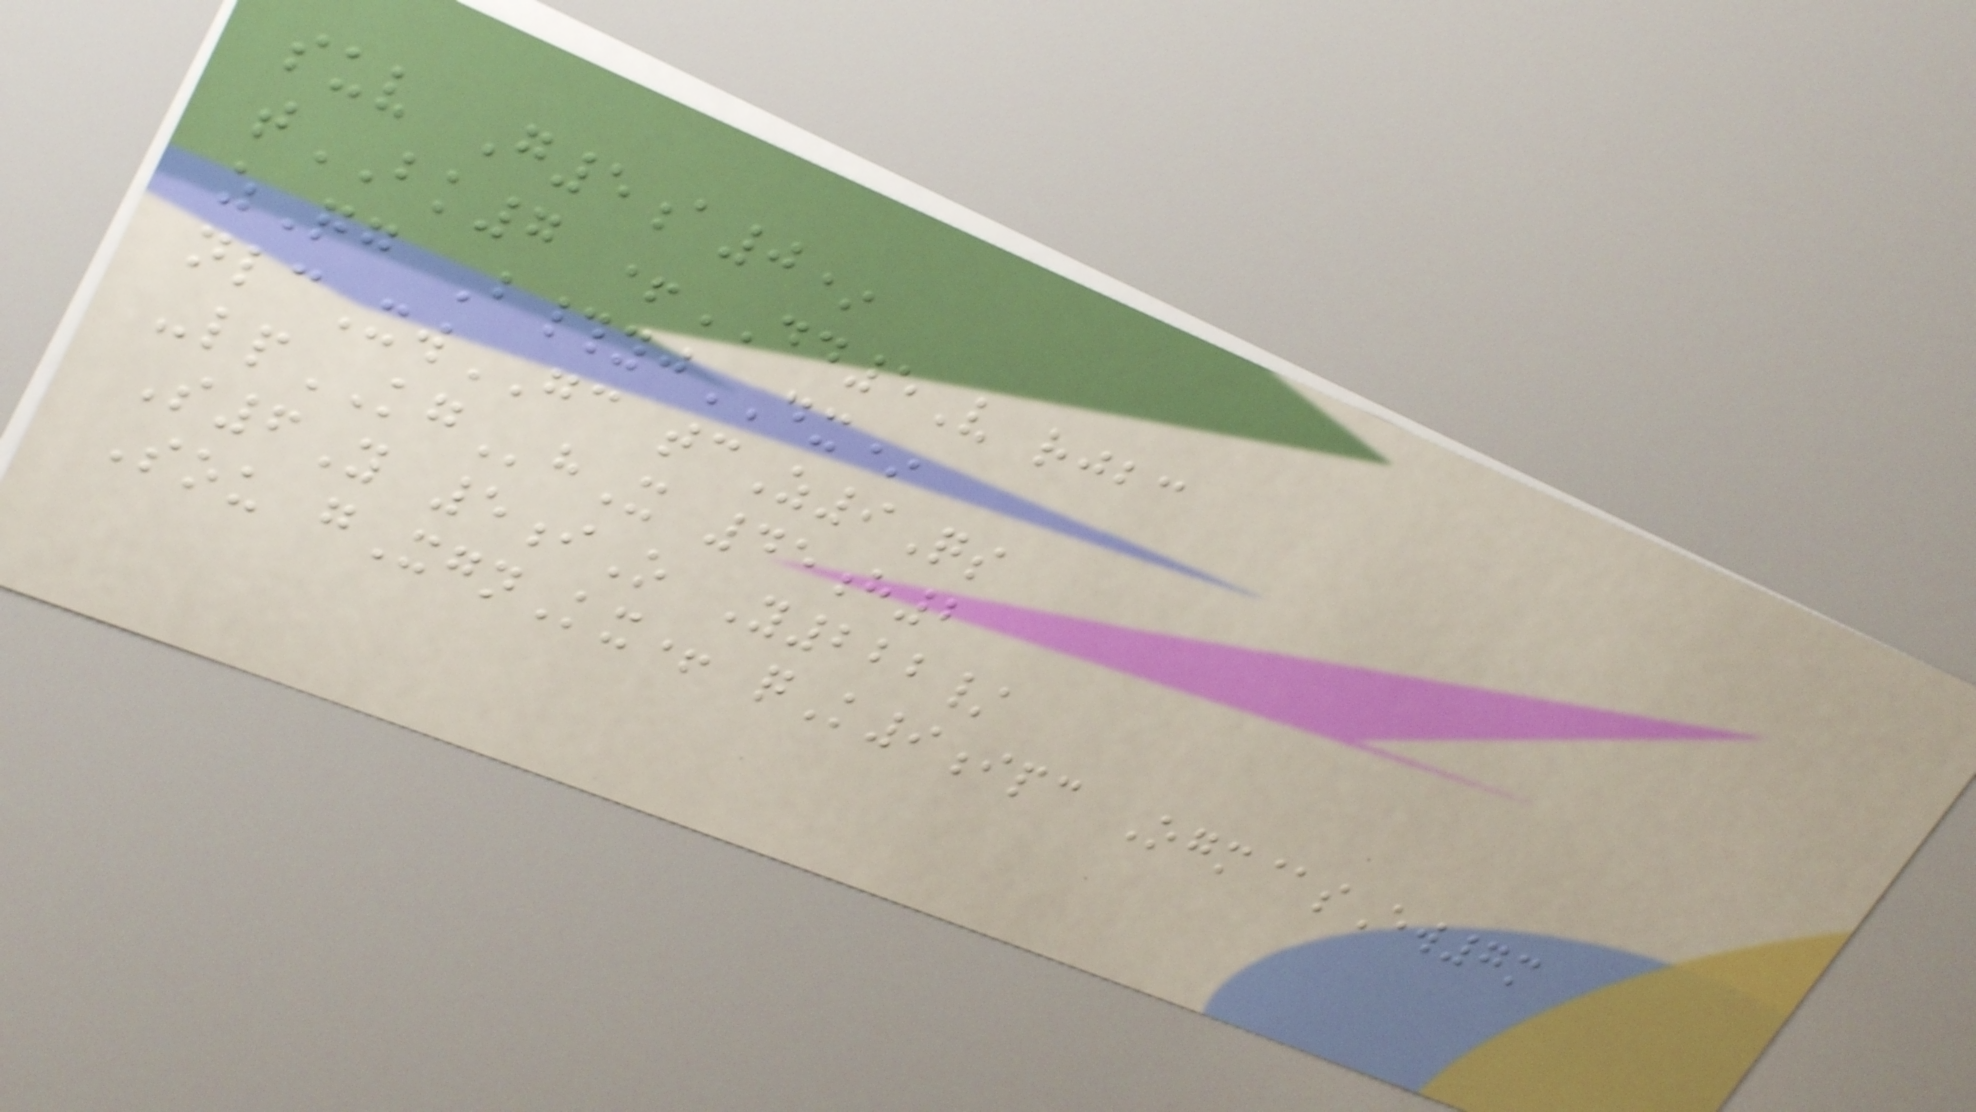suv G5a0*
tBK7 +DD5V rjbc
zQg B#yjDX*
nlcXwGC tcZ9Qs
-lpKGhX 45h2
S6Y 5iO Y222/
Sou gXgnKx+ qK9ipc Ogm@sEw7m
